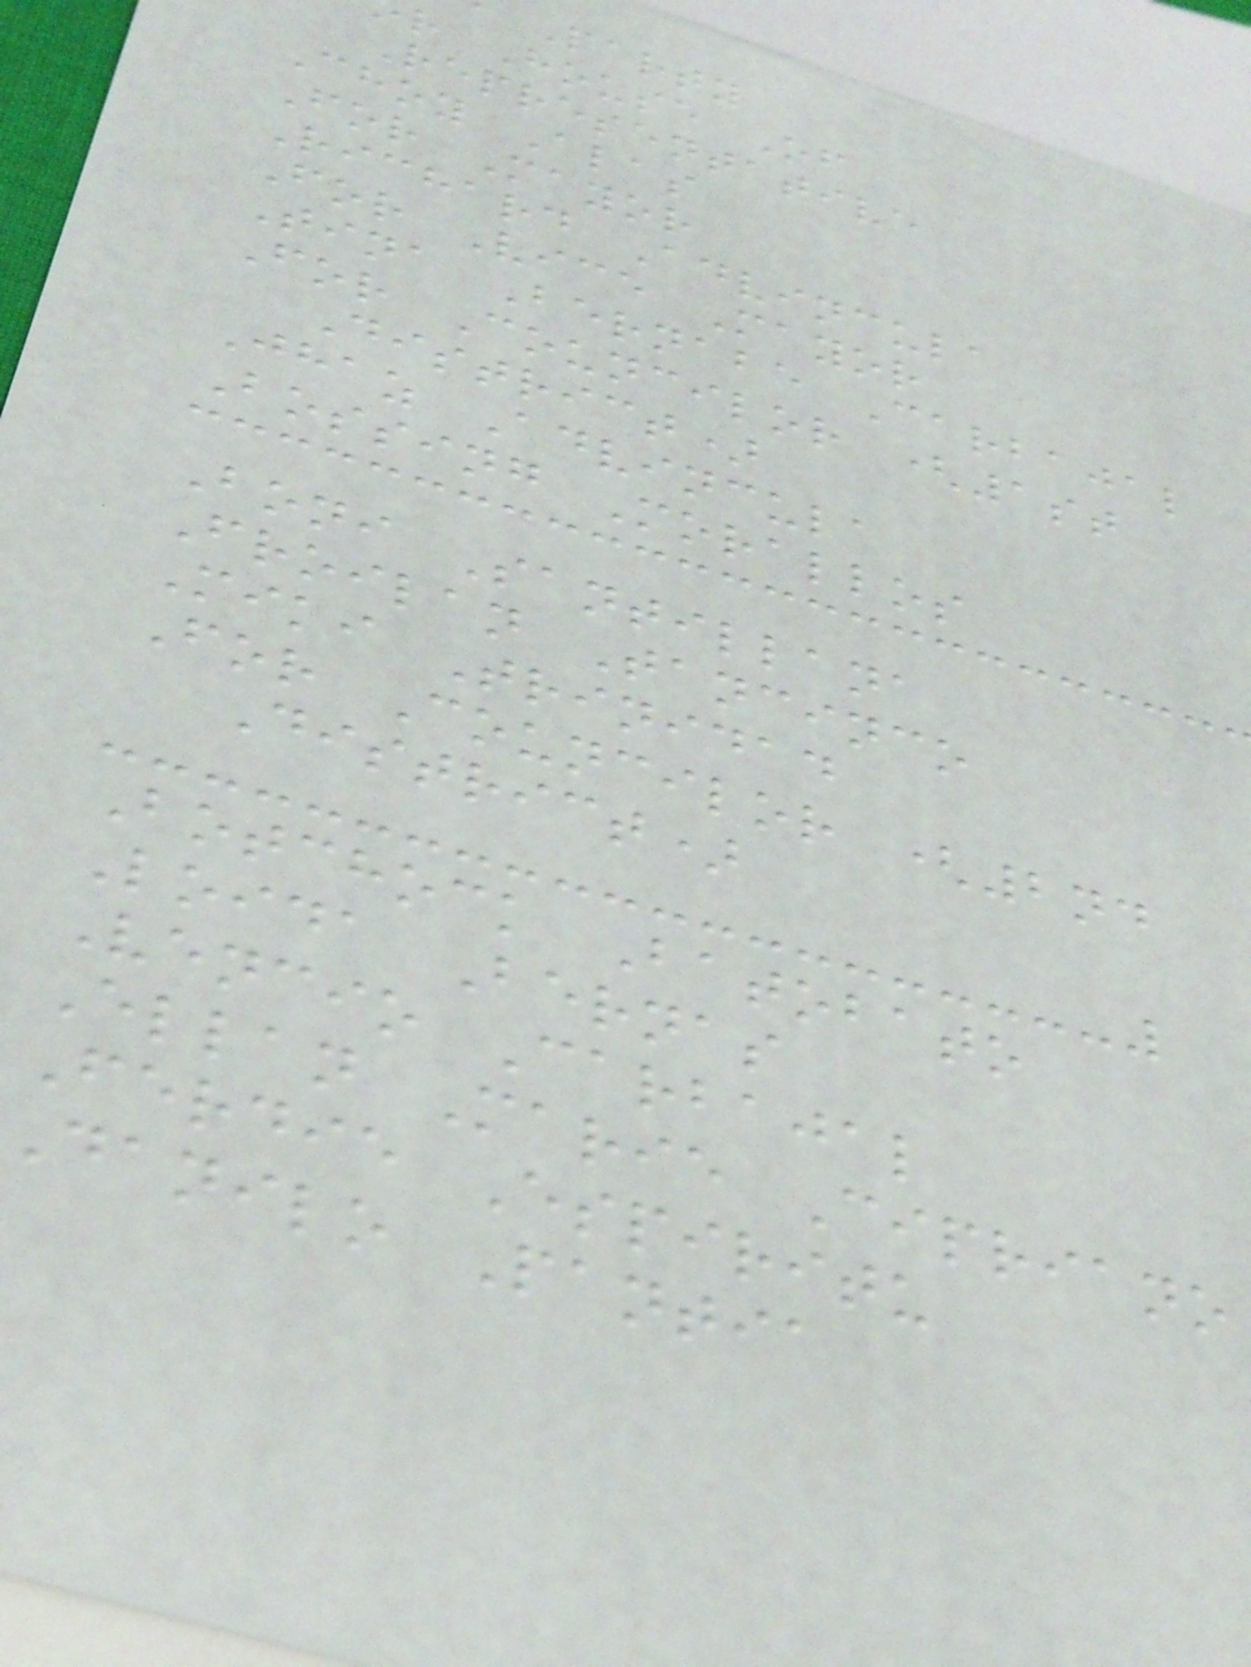Party
r House Of
Representative
Choy Alas
For Mayor
Richard Advincula
For Vice Mayor
Tina Bernabe Carbajal
For Councilor (1st
District)
Jhaz Advincula
Bossing Morallos
Boni Santillana
Froilan Tancinco
Miki Trinidad
For Councilor (2nd
District)
Botchock Batobato
Loida Bernas
Vencio Carbajal
Ellan Marie Cipriano
Ferdie Espiritu
danilo Pantia
